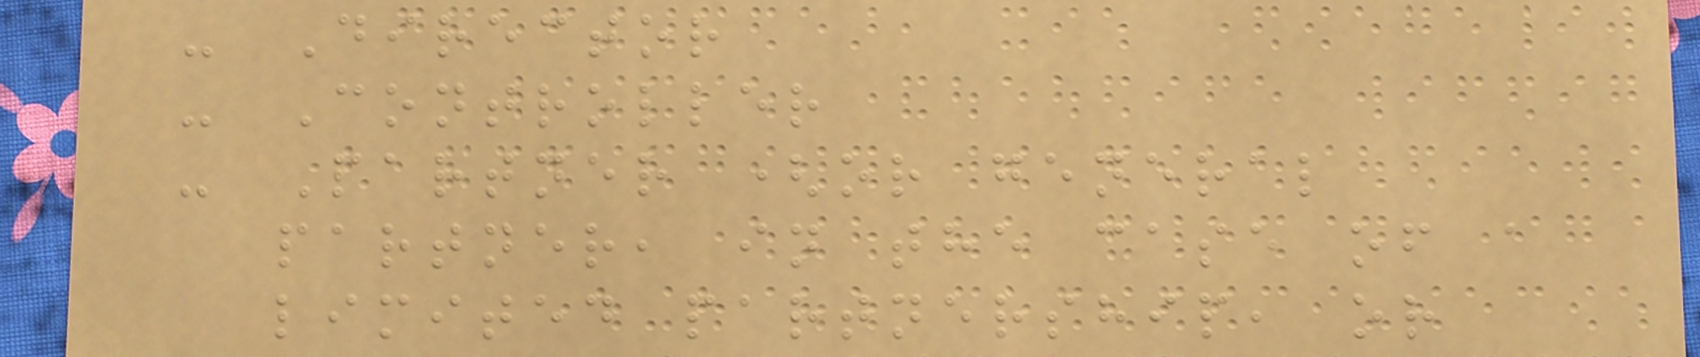- Director
- Controller
- Partner (or general
partner, in the case of a
limited partnership, or
